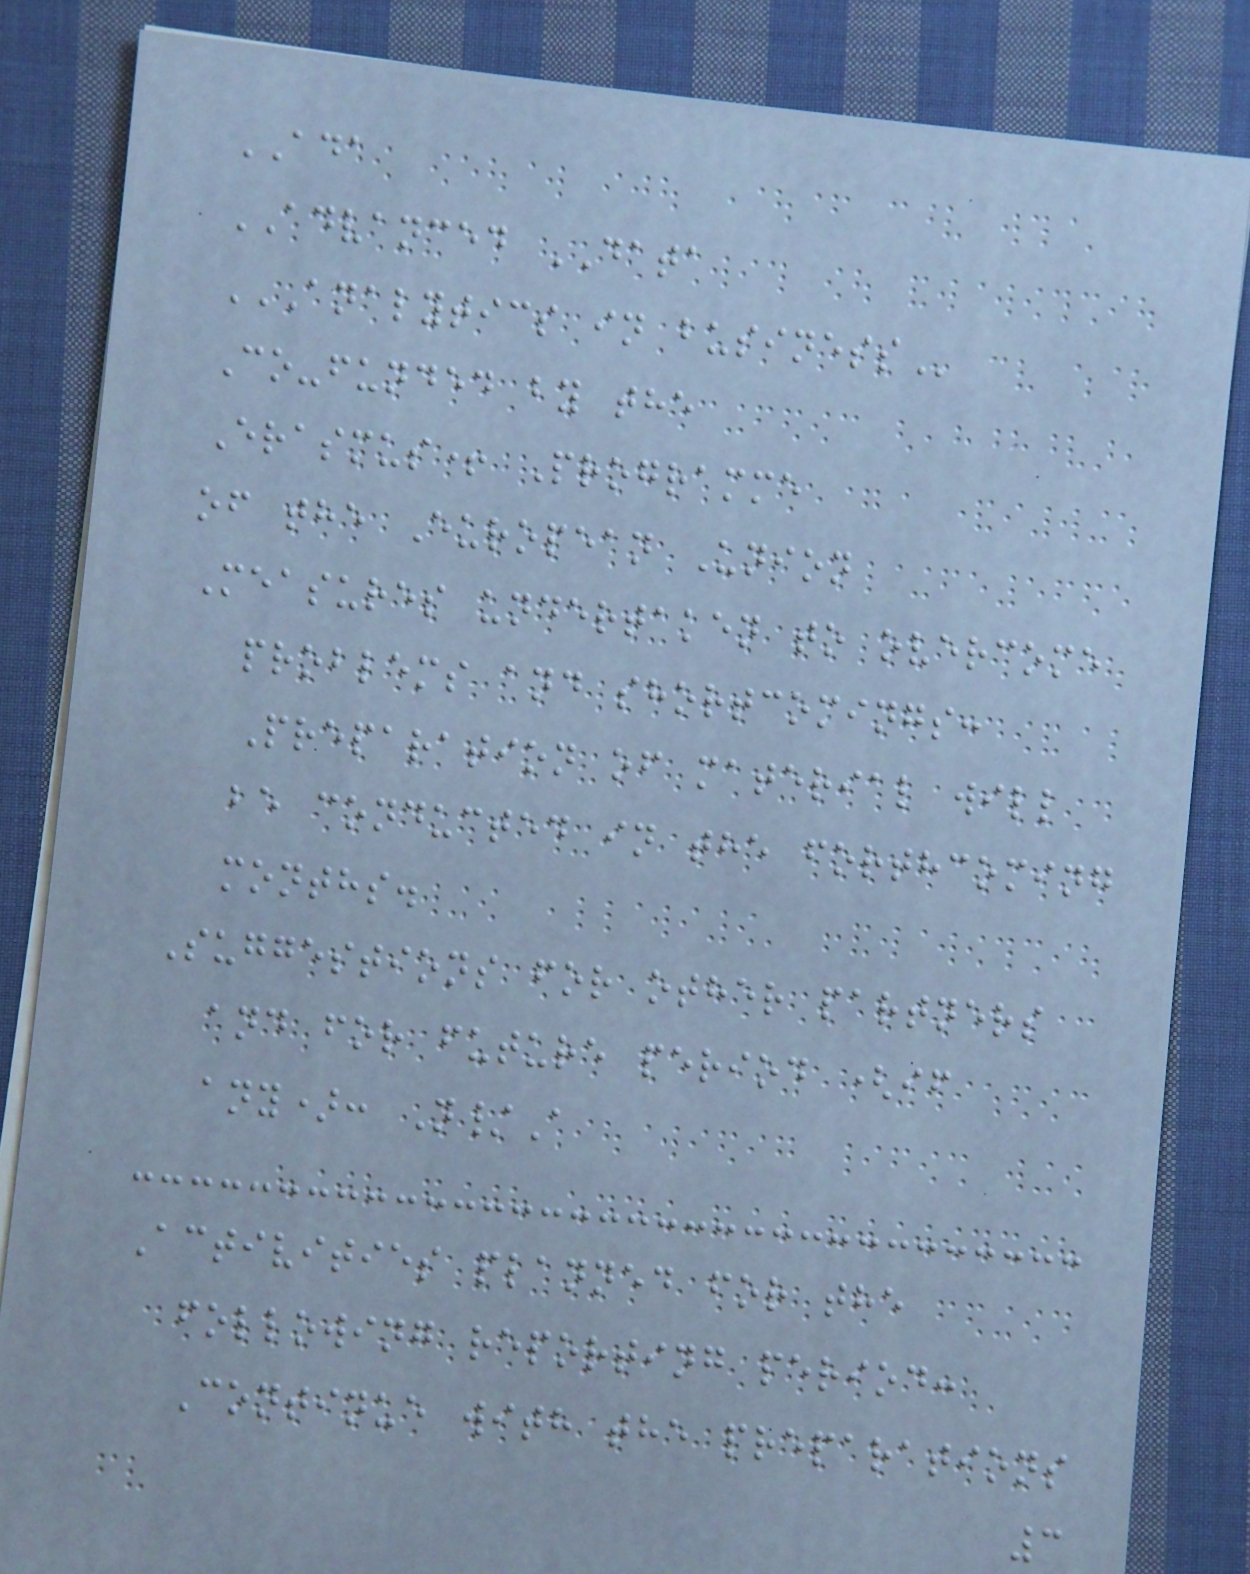ADA
ADVANCED DATA
ANALYTICS IN BUSINESS
Co-funded by the
Erasmus+ Programme
of the European Union
Measures undertaken to overcome
problems and shortcomings:
Preparation of material will
be conducted in the forthcoming
months.
Suggestions for other partners
and for future period (if
any): N/A
Activities planned for the
following reporting period:
Continue with the preparations
3
